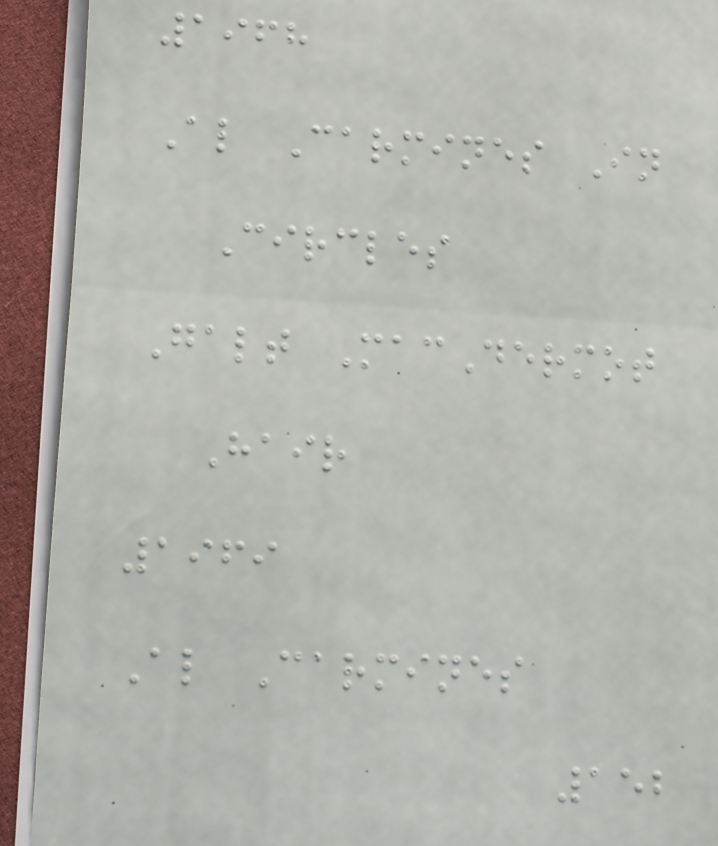1968
Al Carmines In
Circles
Galt MacDermot
Hair
1969
Al Carmines
152
